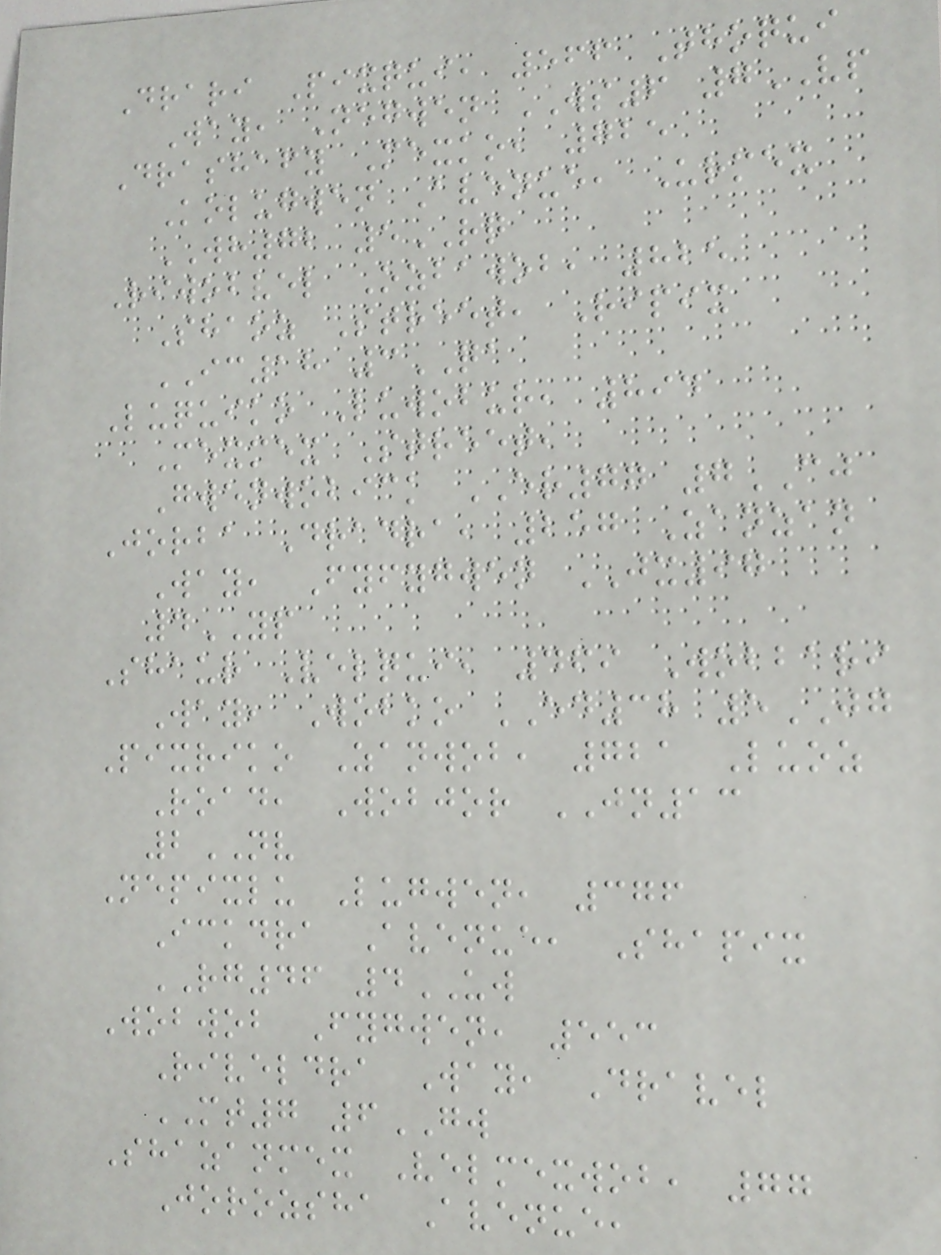Drari Pixqui, 566 Thoqui
Way, Negwen WS6 7VP
Drashafy Mexko, 725
Kolugwen Avenue, Urmex
WH72 5RQ
Riwobvel Ozbawob, 825
Shaoz Street, Ripix
IC18 3QA
Luquiko Luwobur, 894
Mexmex Street,
Gwenwobick ER77 7CJ
Jorba Dradra, 257 Zanzan
Way, Fyfygwen JX97
4YP
Shaur Velqui, 469 Wobbari
Way, Wobko ED38 5JG
Pixriko Zanwob, 721 Luoz
Road, Wobjor JN13
2NV
Nepixlu Lugwen, 376
Ickdra Avenue, Shapix
RG46 4UW
Wobwob Fygwen, 553
Riveldra Way, Dravel
MT7 6GW
Shazanmex Velmexwob, 77
Jorozsha Avenue,
